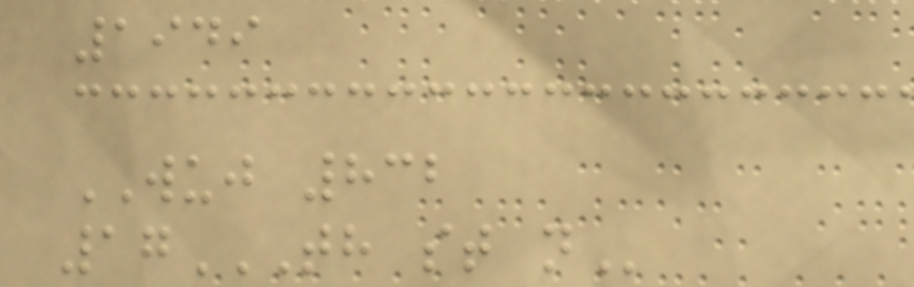1949
WUJ 832
17TH ST N
